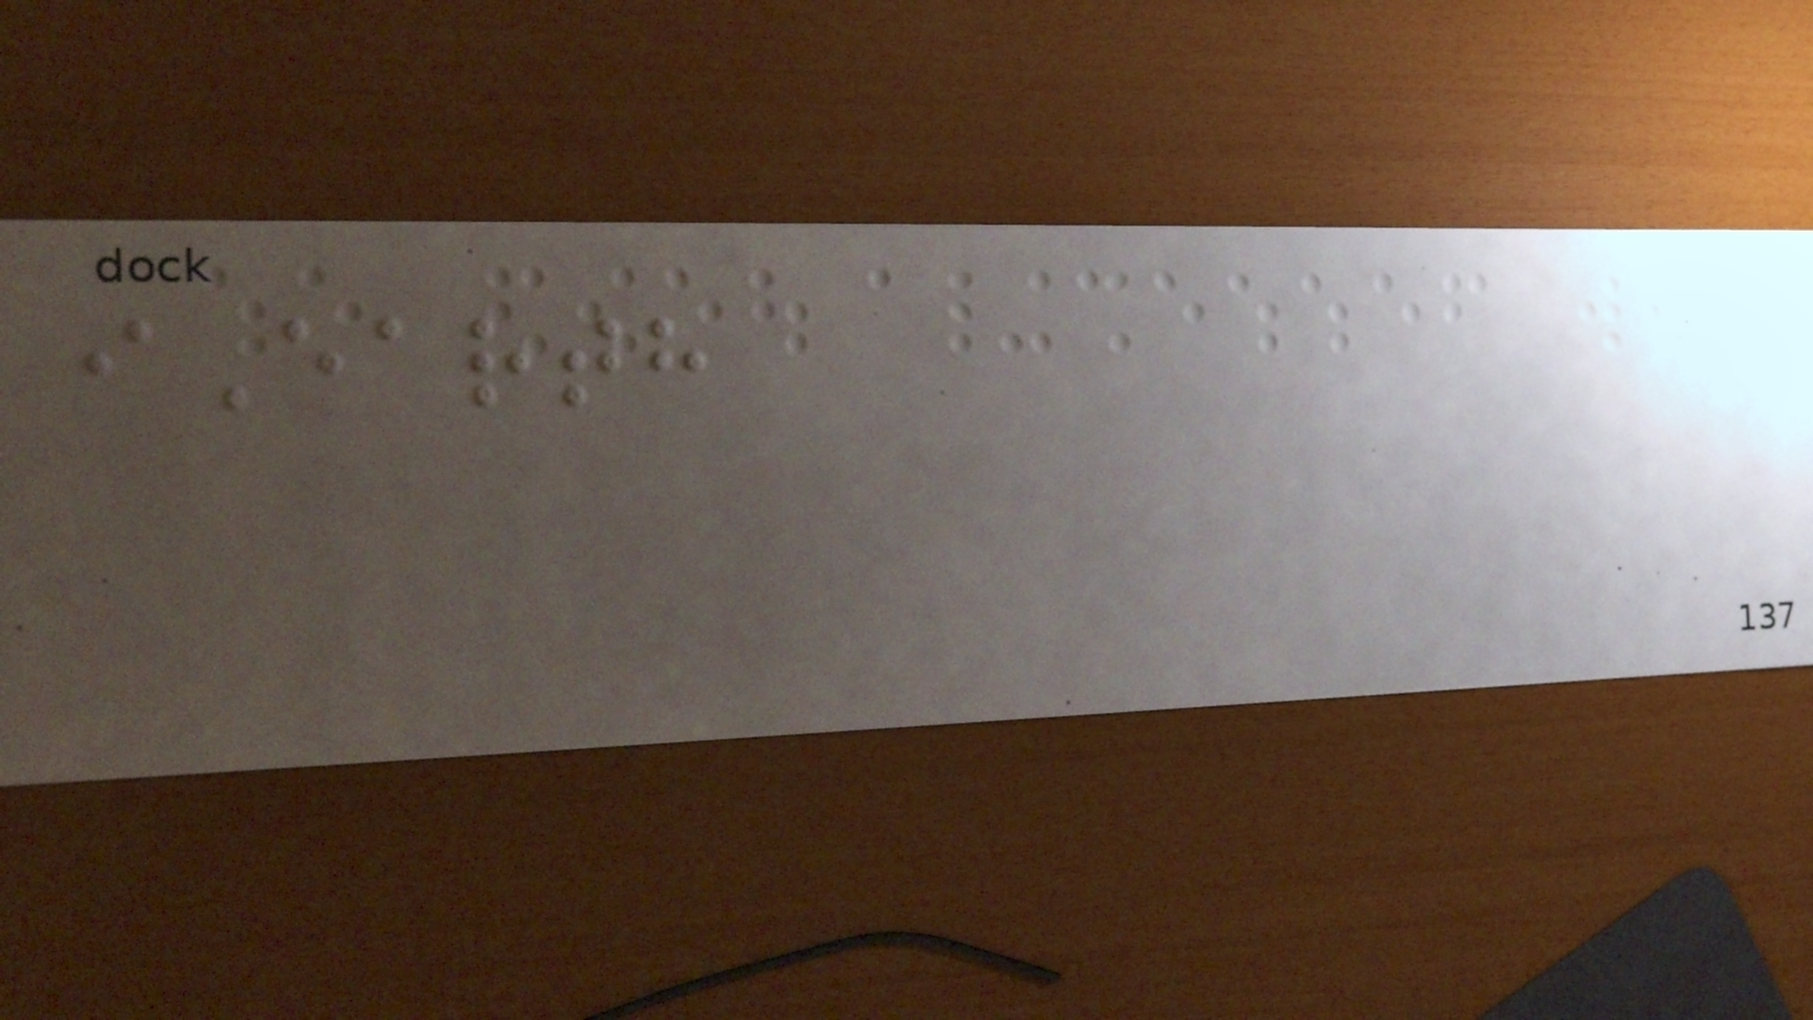iEarth
